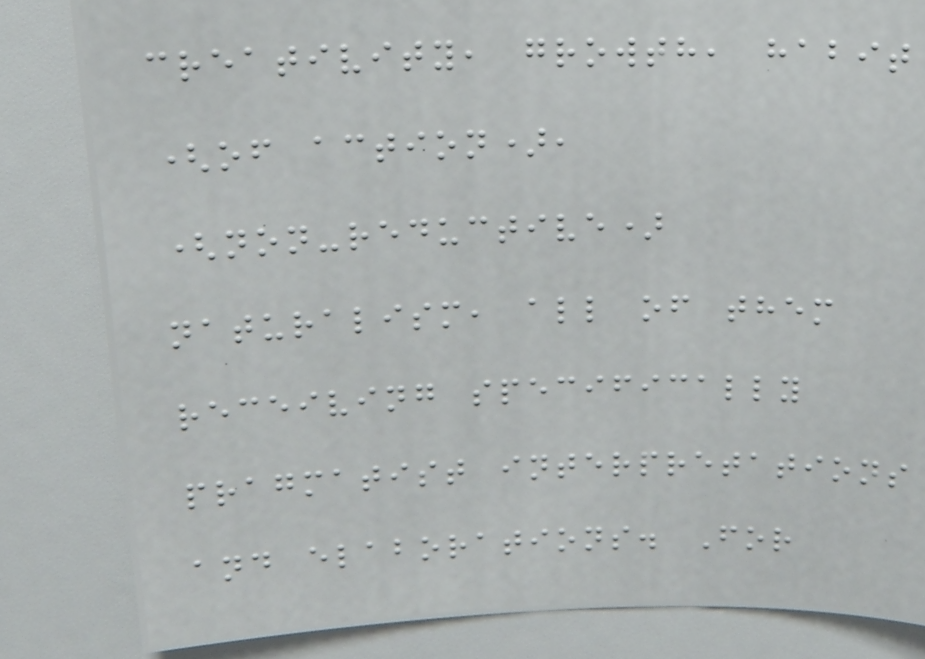creativity, growth, habit
(of action),
(non-reductive)
naturalism, all of them
receiving specifically
pragmatist interpretations
and elaborations. For
